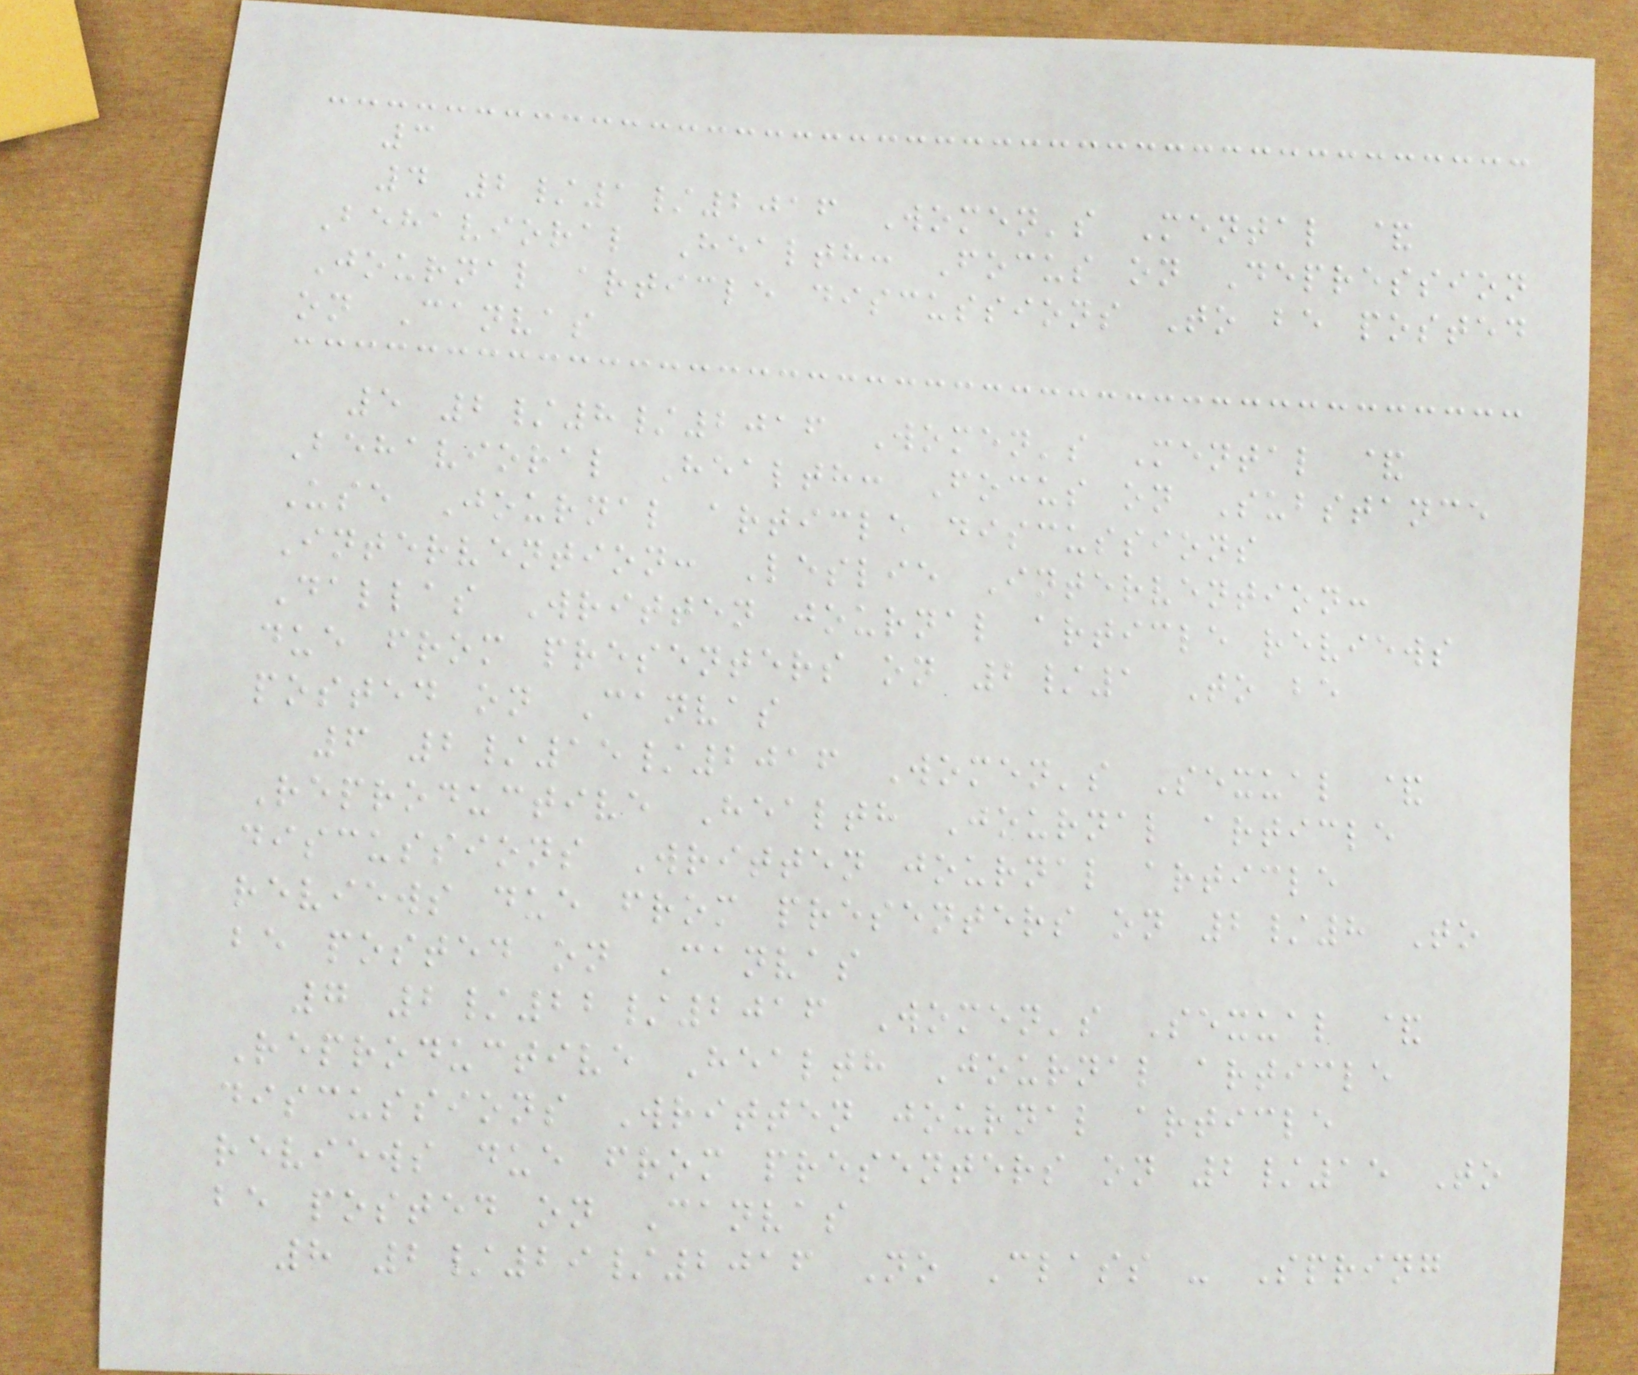3
4 2/1/2016 Women's Mental &
Behavioral Health: Focus on Depression
Journal article discussions To be posted
on Canvas
5 2/8/2016 Women's Mental &
Behavioral Health: Focus on Substance
Use Journal article discussions
Intervention: Leslie Intervention:
Dallas Written journal article reviews
due from presenters on 2/1 To be
posted on Canvas
6 2/15/2016 Women's Sexual &
Reproductive Health Journal article
discussions Written journal article
reviews due from presenters on 2/8 To
be posted on Canvas
7 2/22/2016 Women's Sexual &
Reproductive Health Journal article
discussions Written journal article
reviews due from presenters on 2/15 To
be posted on Canvas
8 2/29/2016 No Class - Spring
